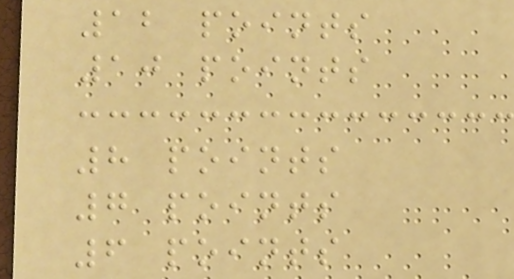12 points
10 points
8 points
7 points
6 points
